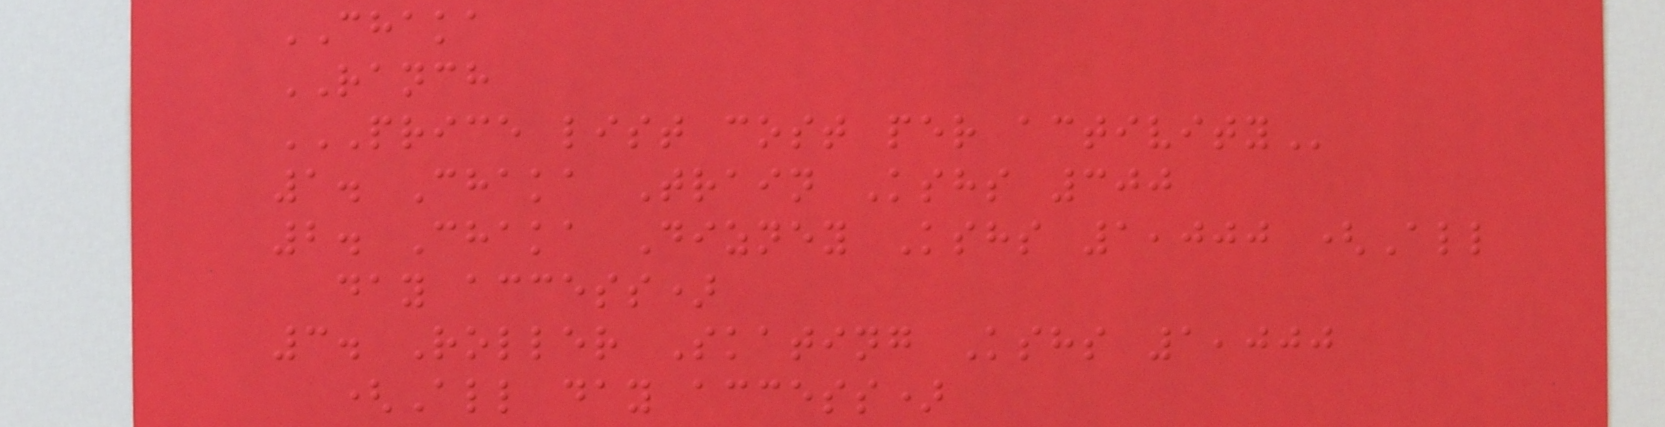CHAKA
RANCH
PRICE LIST COST PER ACTIVITY
1. Chaka Train Kshs 300
2. Chaka Dizney Kshs 1,000 (All
day access)
3. Roller Skating Kshs 1,000
(All day access)
